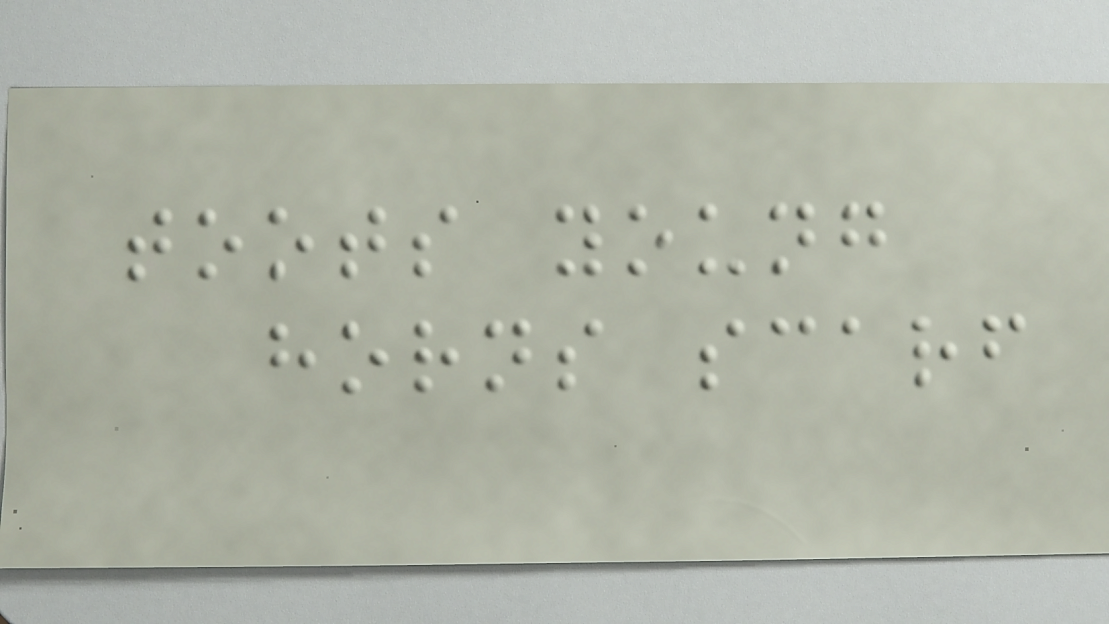toots young
horns scarf
